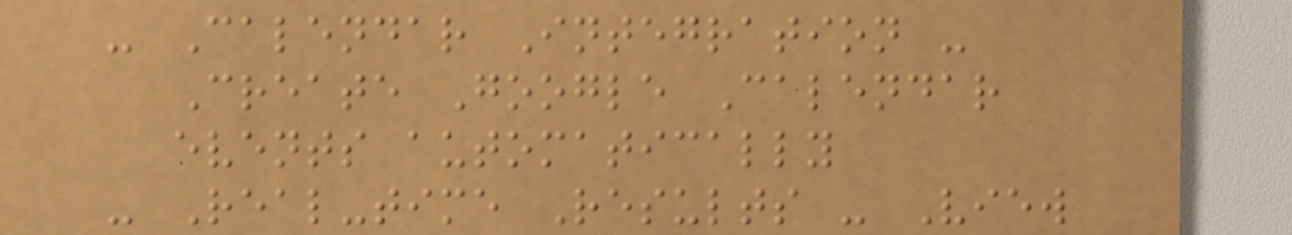- Calendar Integration -
Create Google Calendar
events automatically
- Real-time Results - View
